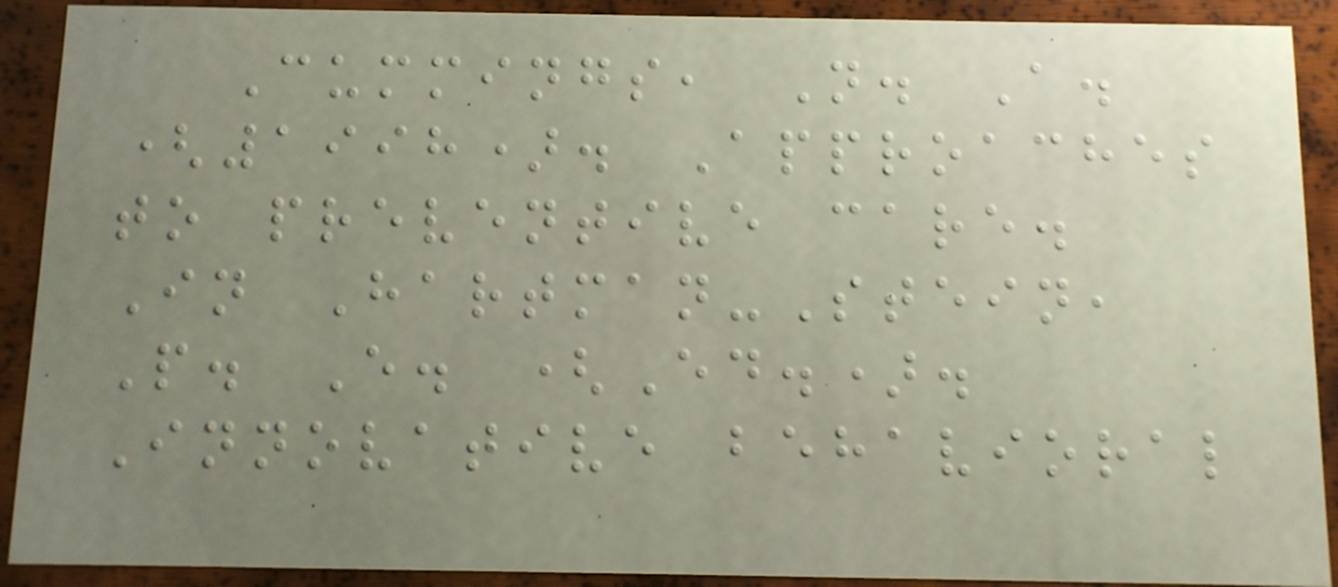Cummings, N. A.
(1998). Approaches
to preventive care.
In Hartman-Stein,
P. E. (Ed.).
Innovative behavioral
